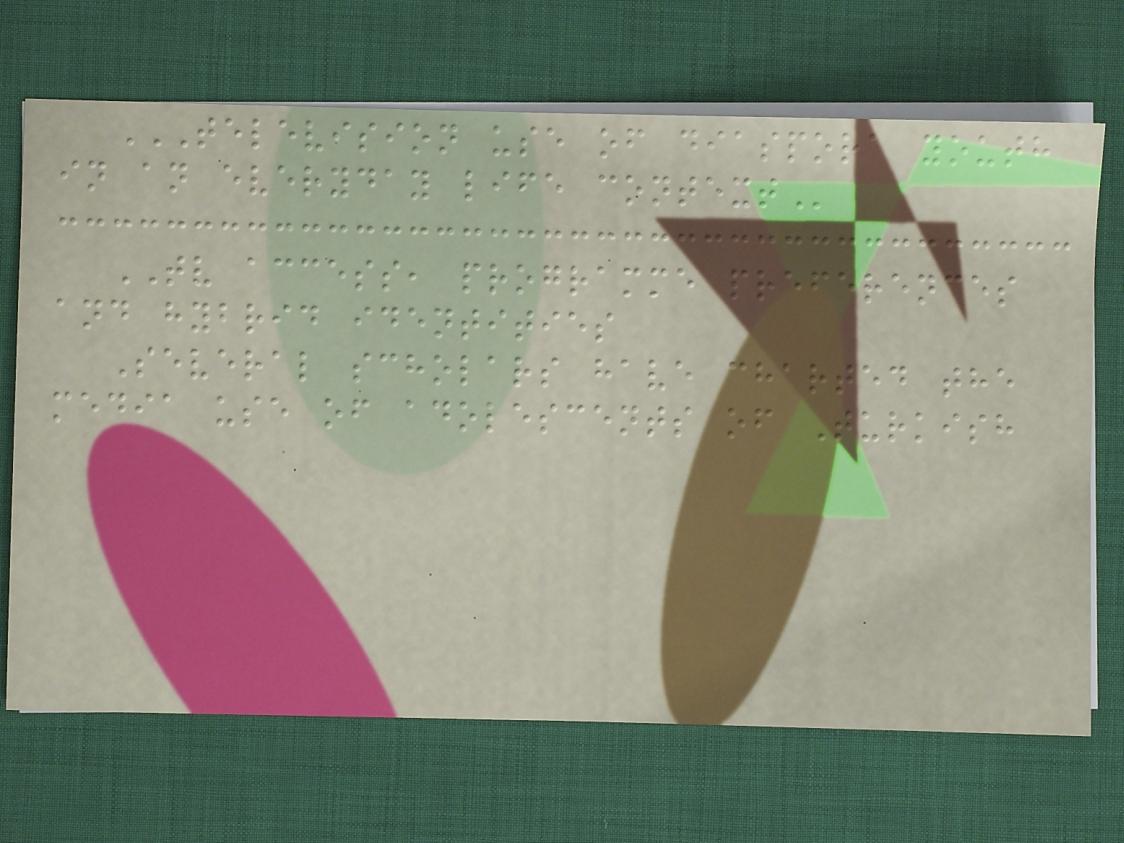TELEVISION USE OF DIASPORA YOUTH
IN AN EVERYDAY LIFE CONTEXT
TV access, programme preferences
and hybrid identities
Several scholars have charted the
media use of adolescents of Turkish
